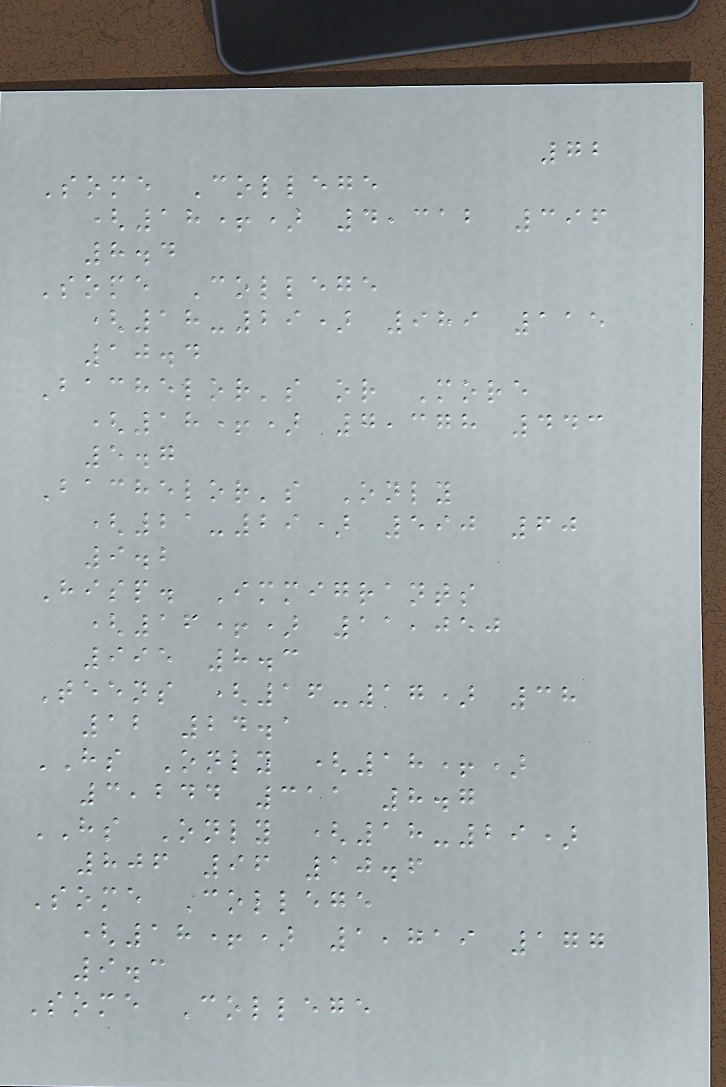72
Some College
(18+) 4,312 396
8.4
Some College
(18-29) 989 115
10.4
Bachelor's or More
(18+) 7,378 443
5.7
Bachelor's Only
(21-29) 590 60
9.2
Hisp. Immigrants
(16+) 11,050
995 8.3
Teens (16-17) 38
12 24.1
HS Only (18+)
3,244 311 8.7
HS Only (18-29)
806 96 10.6
Some College
(18+) 1,719 177
9.3
Some College
